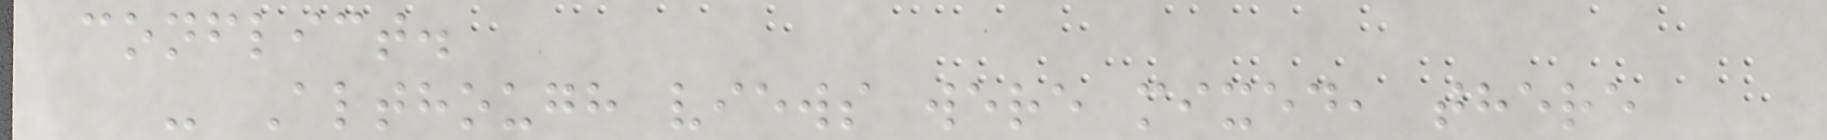conflict.
- Although views were mixed, there
